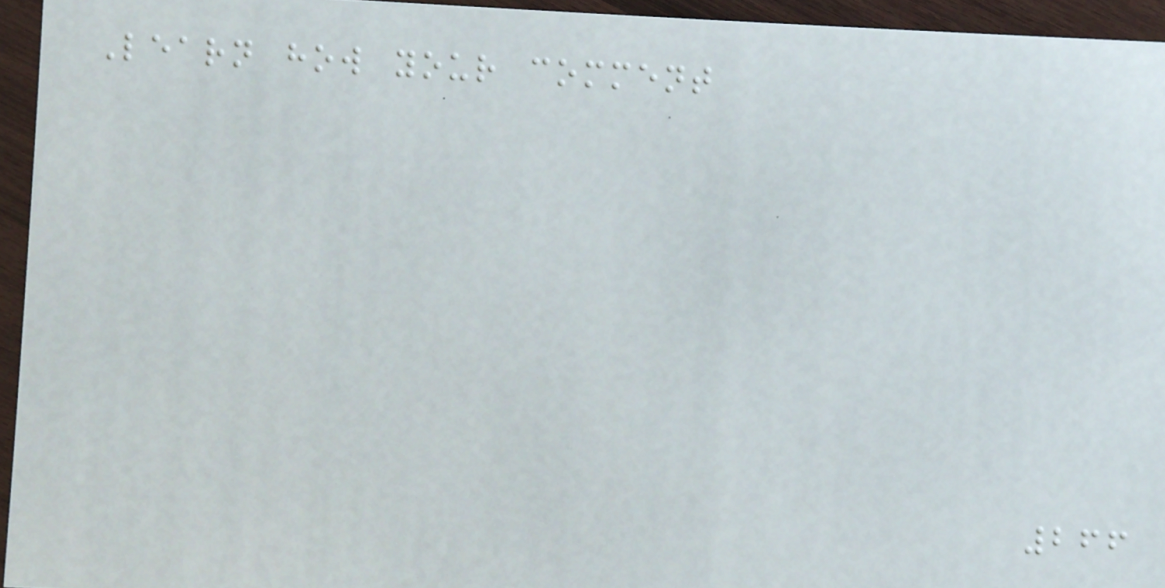Learn how your comment
266
